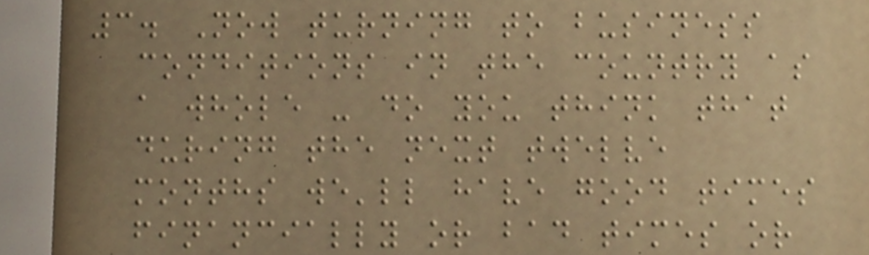3. Now turning to business
conditions in the country as
a whole - do you think that
during the next twelve
months we'll have good times
financially or bad times or
